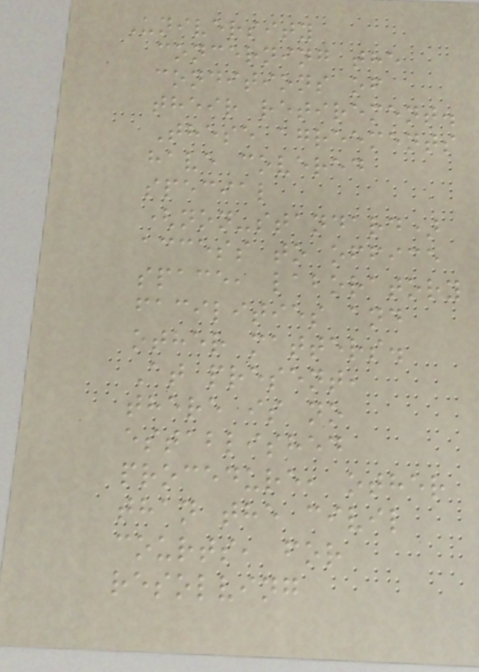University
concerning the
conditions of
their retirement.
These agreements
have covered
special
(non-standard)
access to office
space, laboratory
facilities and
other matters.
At present,
there is no
established
procedure, other
than the civil
courts, for
resolving
